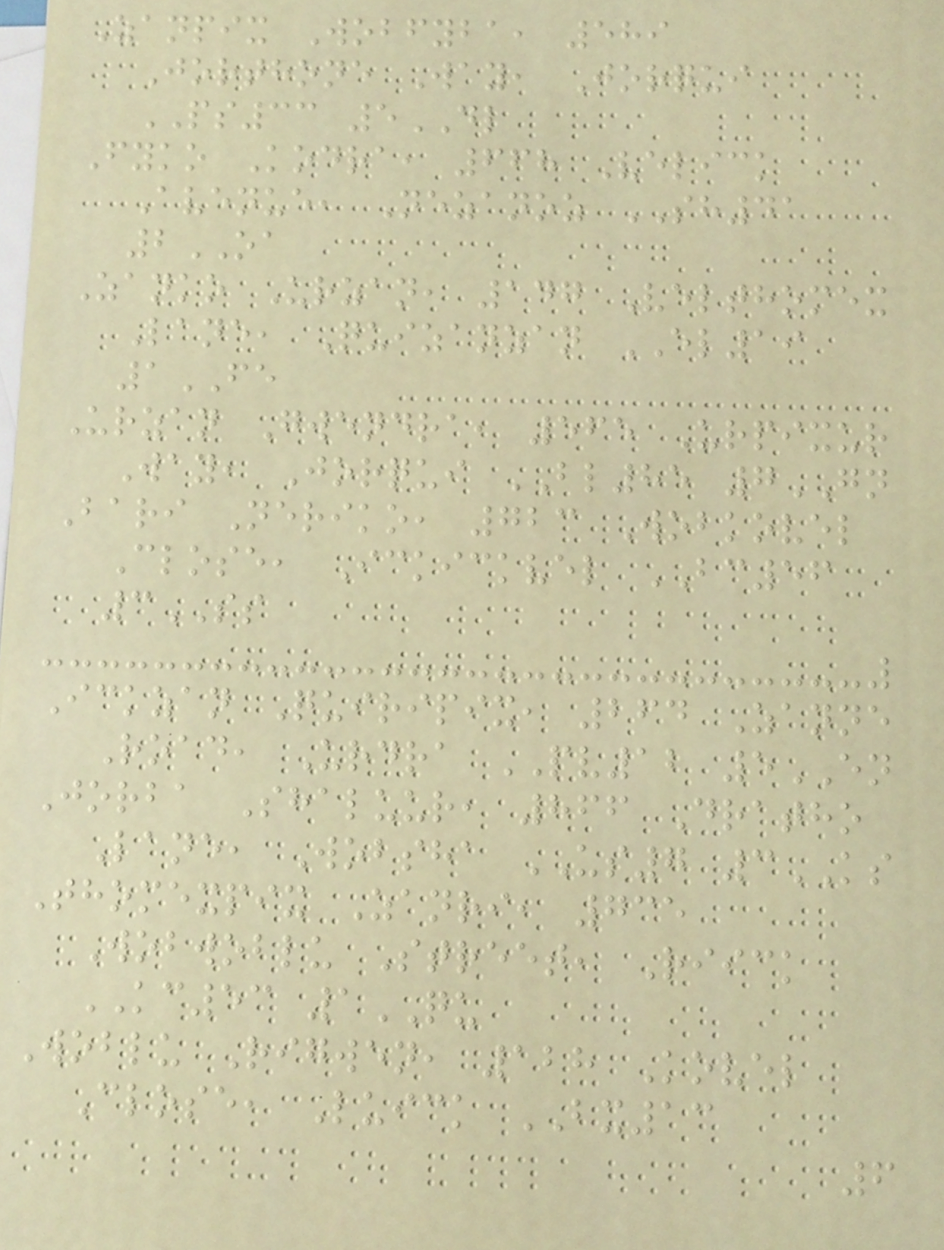Zanpix Wobfyba, 589
Jorthone Way, Jorqui
PS33 5DL
Fyko Kodra, 668 Velick
Avenue, Nezanoz SH41
2OA
Zanko Urzan, 147 Velthomex
Lane, Quizanzan EL19
1FE
Urzan Gwendra, 565 Urpixur
Way, Jorqui BL85 7GN
Bari Neriko, 723 Wobkovel
Close, Ickickvel BC56
3SS
Ickzan Quiripix, 264 Zanne
Road, Urdra PV12 5EN
Jorba Shaluur, 866 Dratho
Lane, Wobsha US7 3KS
Thomexpix Zanri, 735
Wobwoblu Street, Riick
KC53 1QU
Woblu Rigwen, 128 Kovel
Close, Luick BX13
6
